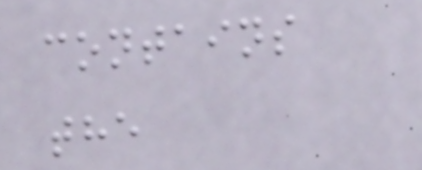contains
the
